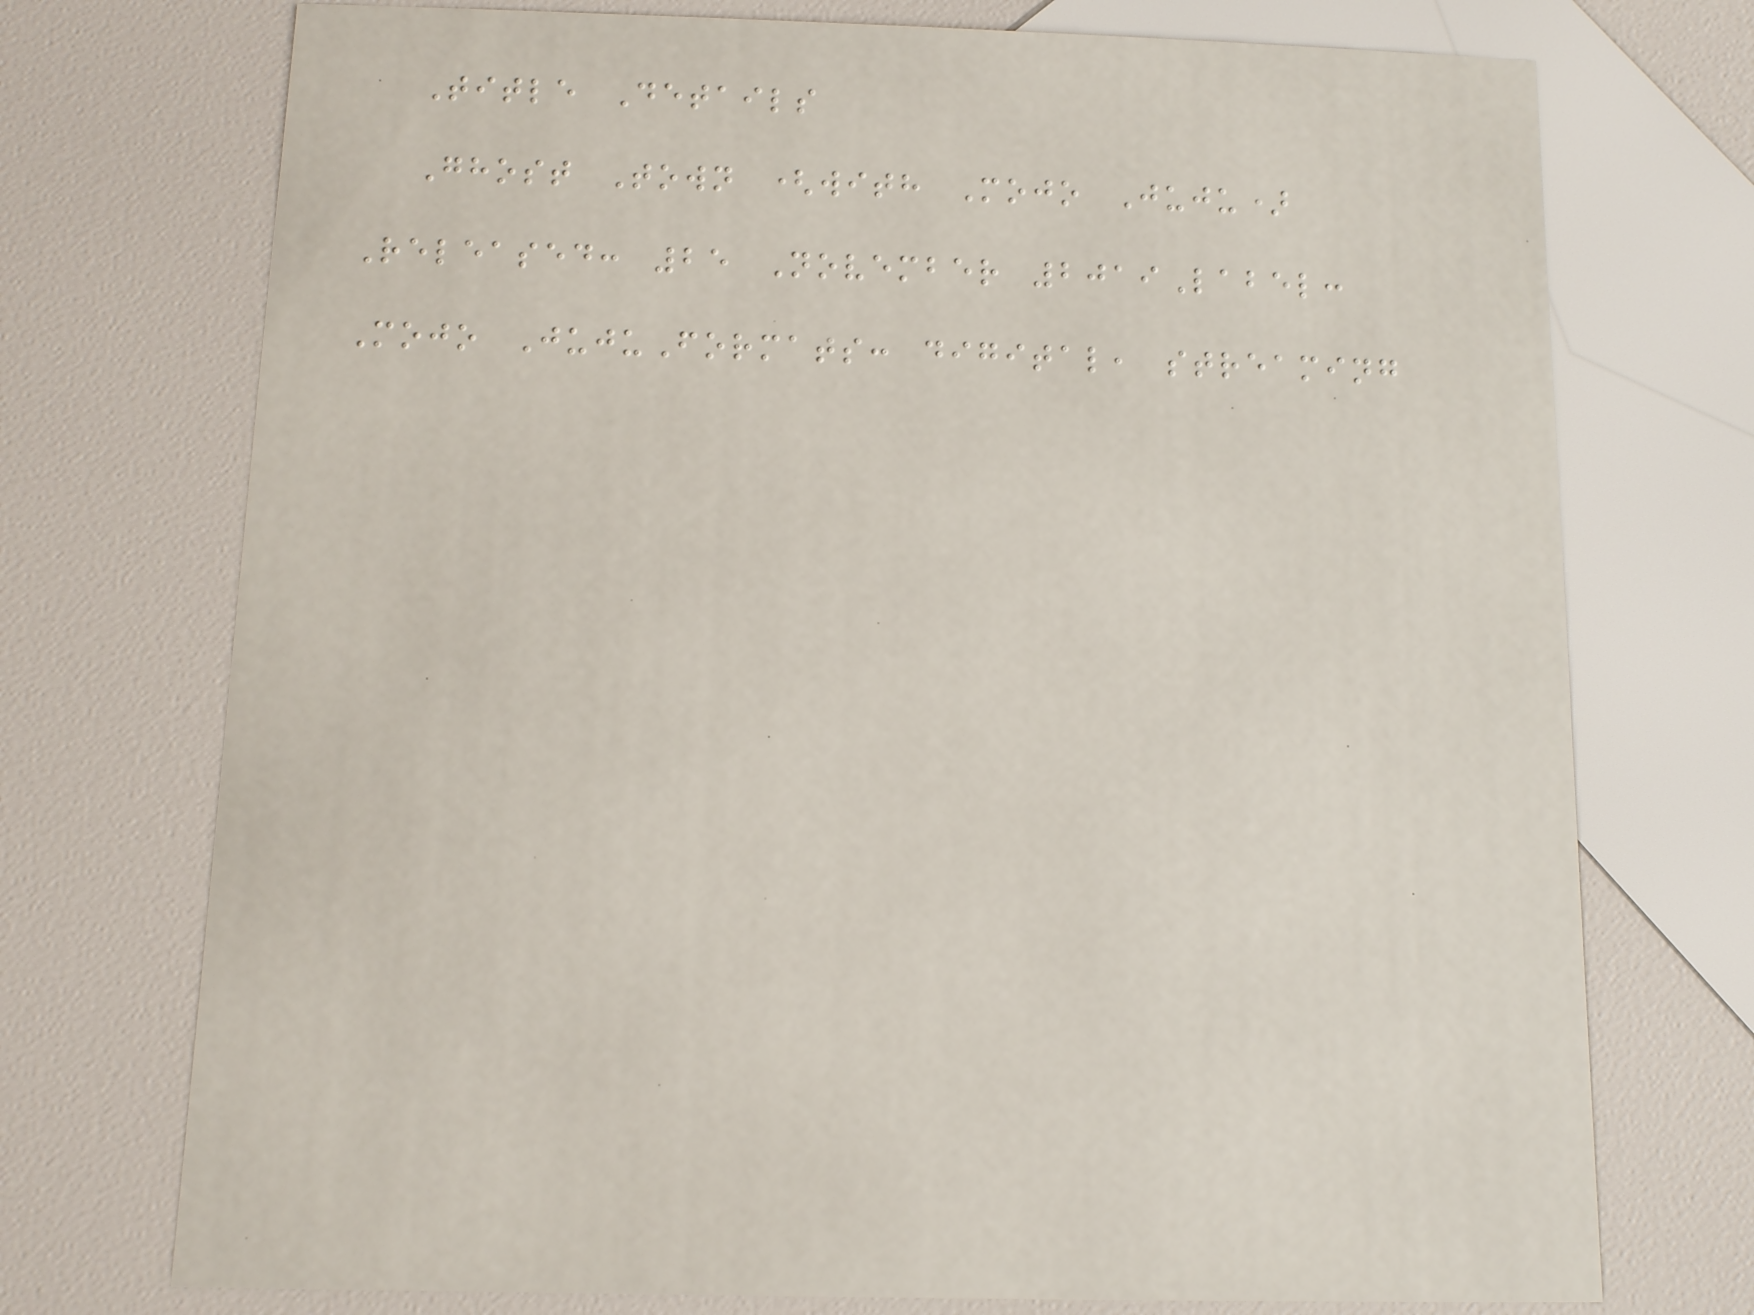Title Details
Ghost Town (with Mojo Juju)
Released: 25 November 2019Label:
Mojo JujuFormats: digital, streaming
